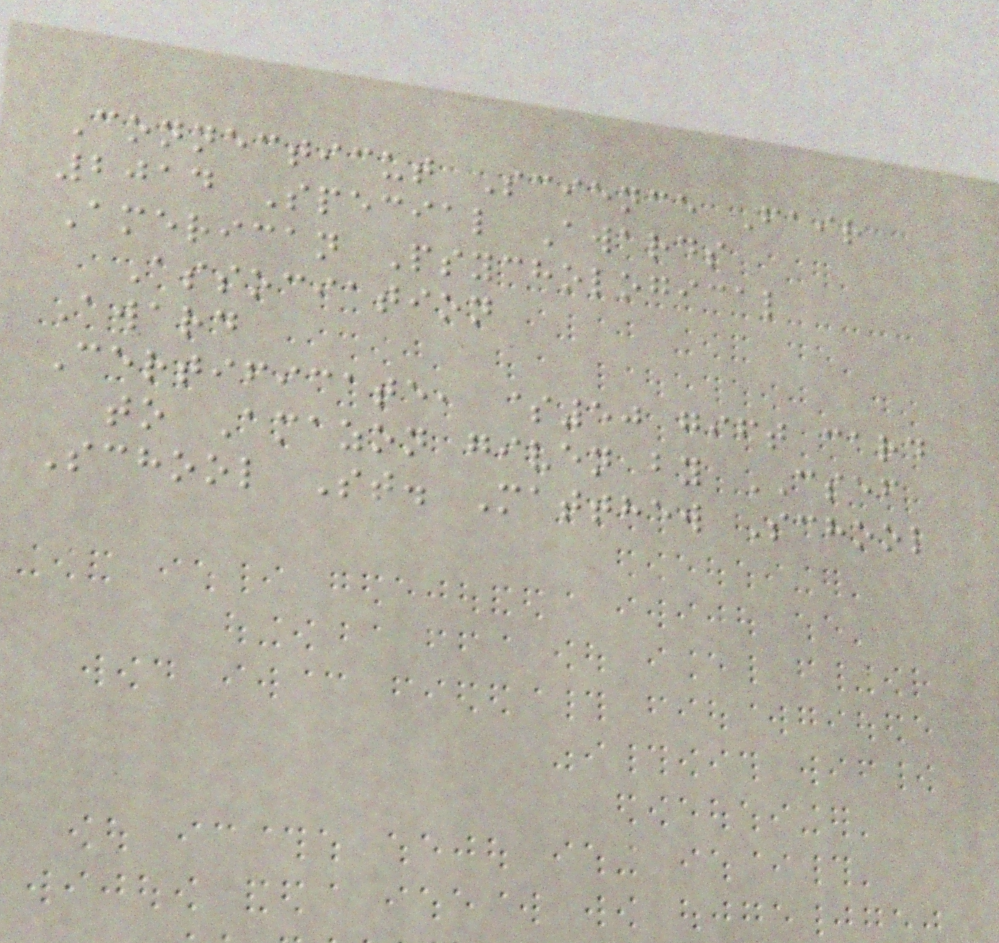Connecticut Science Fair
2014 Special Awards
American Psychological
Association
Award
Certificate, $50 gift card
to Amazon given by CSEF
School St. Matthew School
